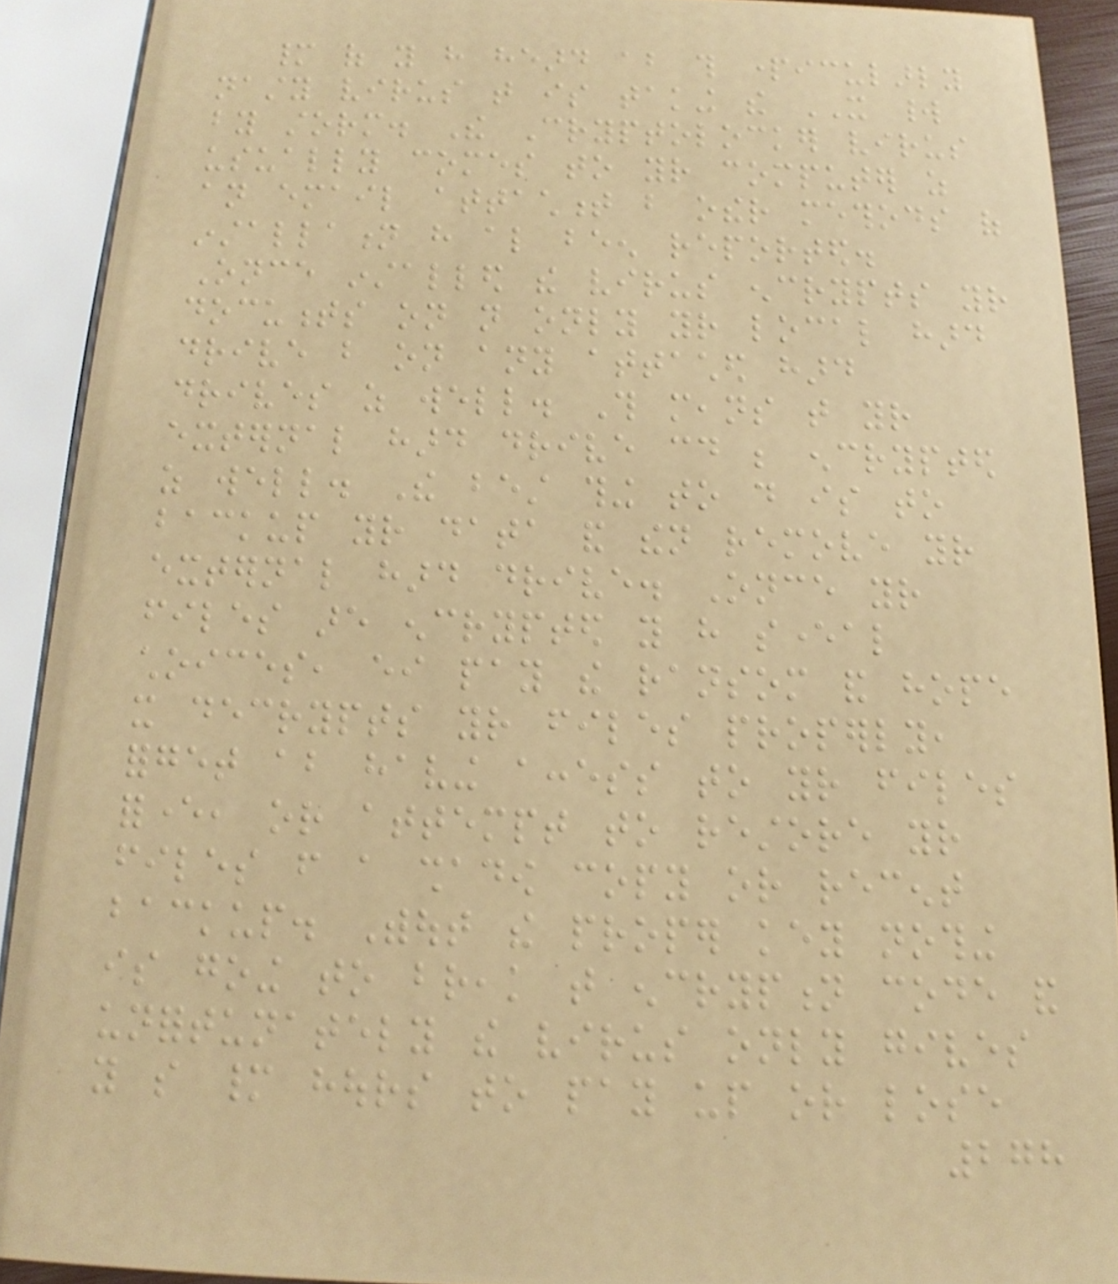many of you have heard about this particularly
nasty virus that is taking the IT world
by storm. The Cryptolocker virus
usually comes to your computer as
an email attachment but other methods of
installation have also been reported.
Once installed the virus encrypts your
documents on not only your local hard
drive but on any attached hard
drives as well. This means that your
external hard drive could be encrypted
as well. The best thing to do is to
backup your data and then remove your
external hard drive. Once your
files are encrypted you have several
choices, either pay the ransom and hope
it decrypts your files properly,
forget about having access to your files
forever, or attempt to restore your
files from a shadow copy or recent
backup. Without the proper key nothing
is going to break that encryption code and
unfortunately the virus only gives
you so many hours to pay up or lose
278
